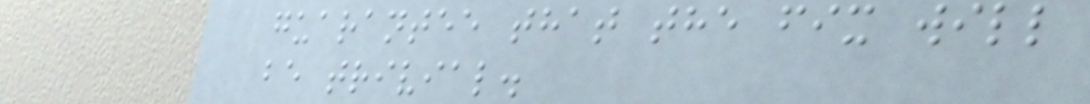guarantee that the fix will
be trivial.
